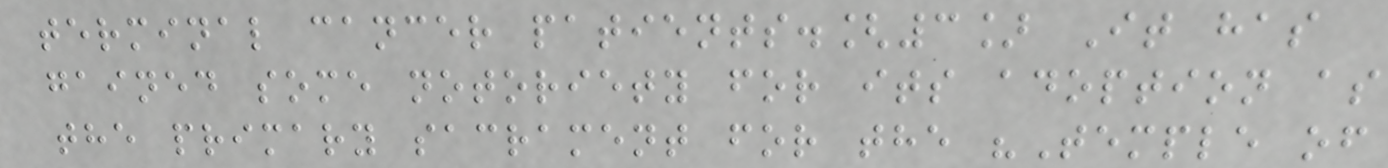terminal cancer patients.[3] It has
gained some notoriety for its adoption as
the primary sacrament for the "Temple of
